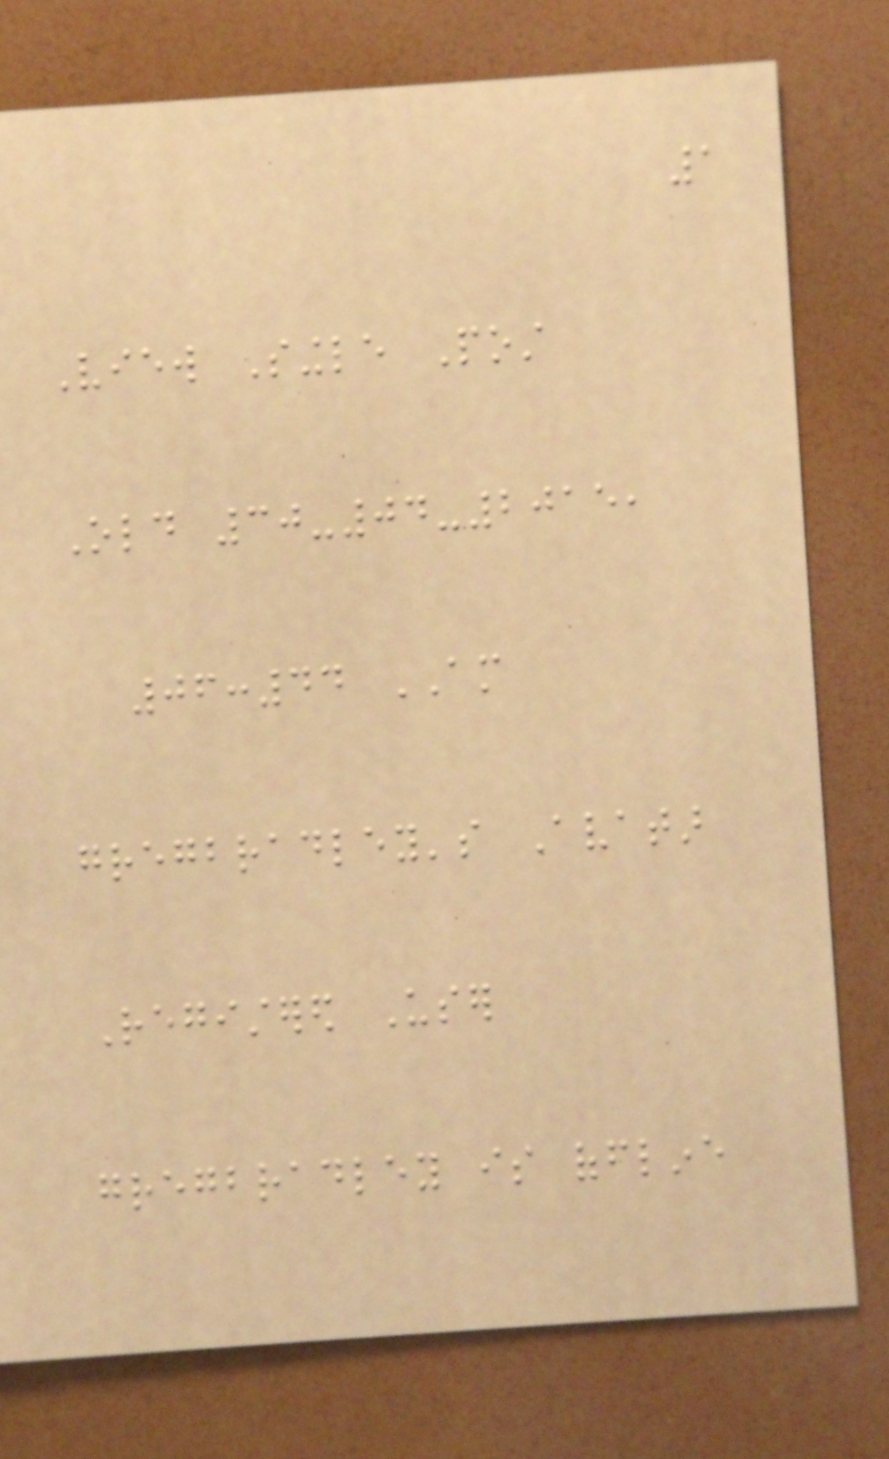1
View Single Post
Old 30-04-2015,
06:44 AM
gregbradley's Avatar
Registered User
gregbradley is offline
